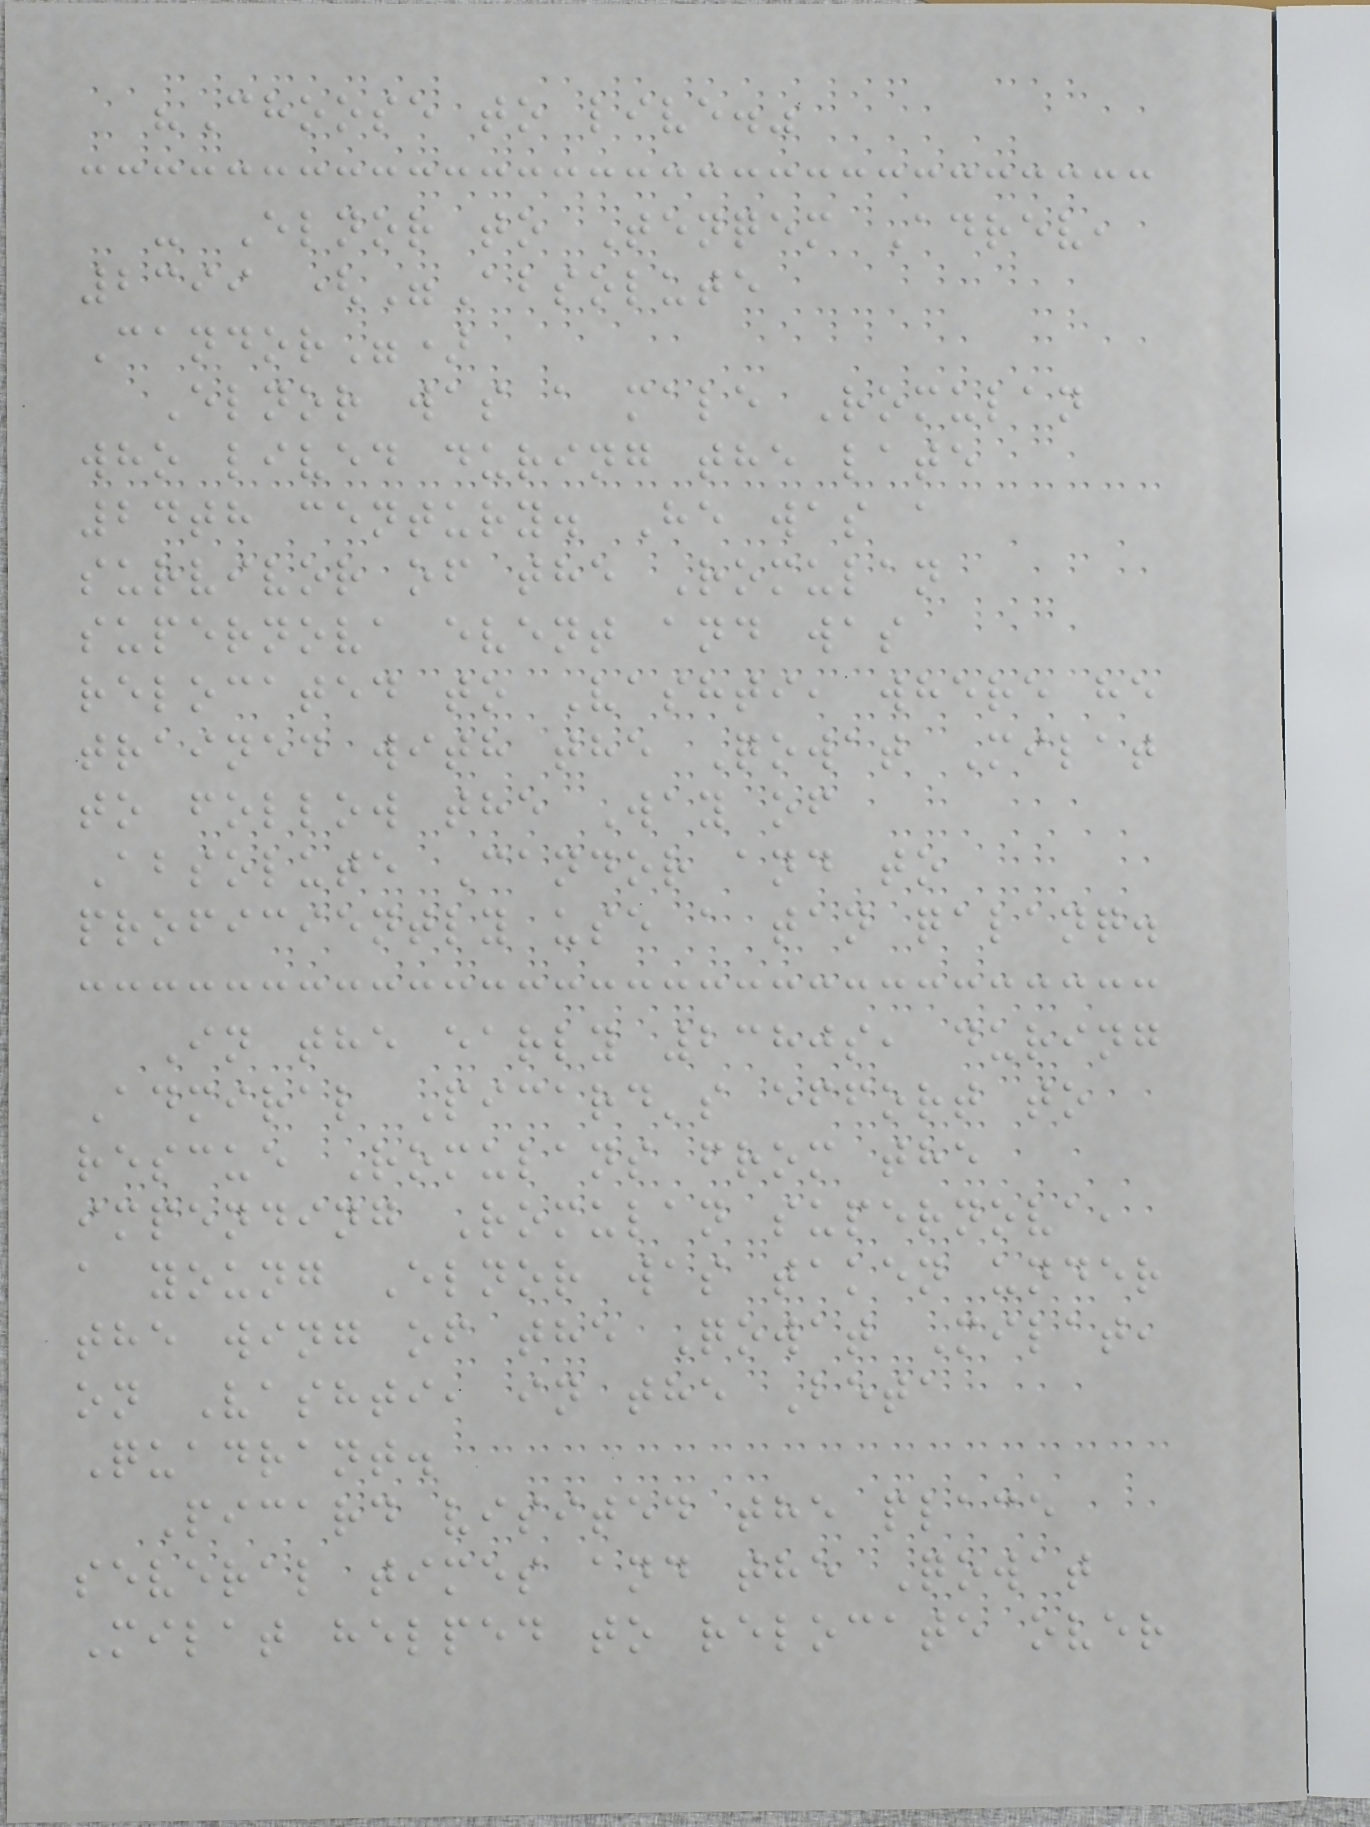"Choose to live."
- Elnor to Tenqem Adrev,
2399 ("Absolute
Candor")
Elnor was a male Romulan
who lived during the late
24th century. He was a
survivor of the Romulan
supernova event and was
relocated to Vashti, where he
trained with the Qowat Milat
to follow the Way of
Absolute Candor and to
proficiently use a tan qalanq.
In the early 2380s, during
Admiral Picard's effort to
rescue Romulans from the
impending Romulan supernova,
a young Elnor was taken under
the wing of the Qowat Milat,
on Vashti, in the Beta
Quadrant.
Picard visited the place
several times and the Qowat
Milat helped to relocate over
